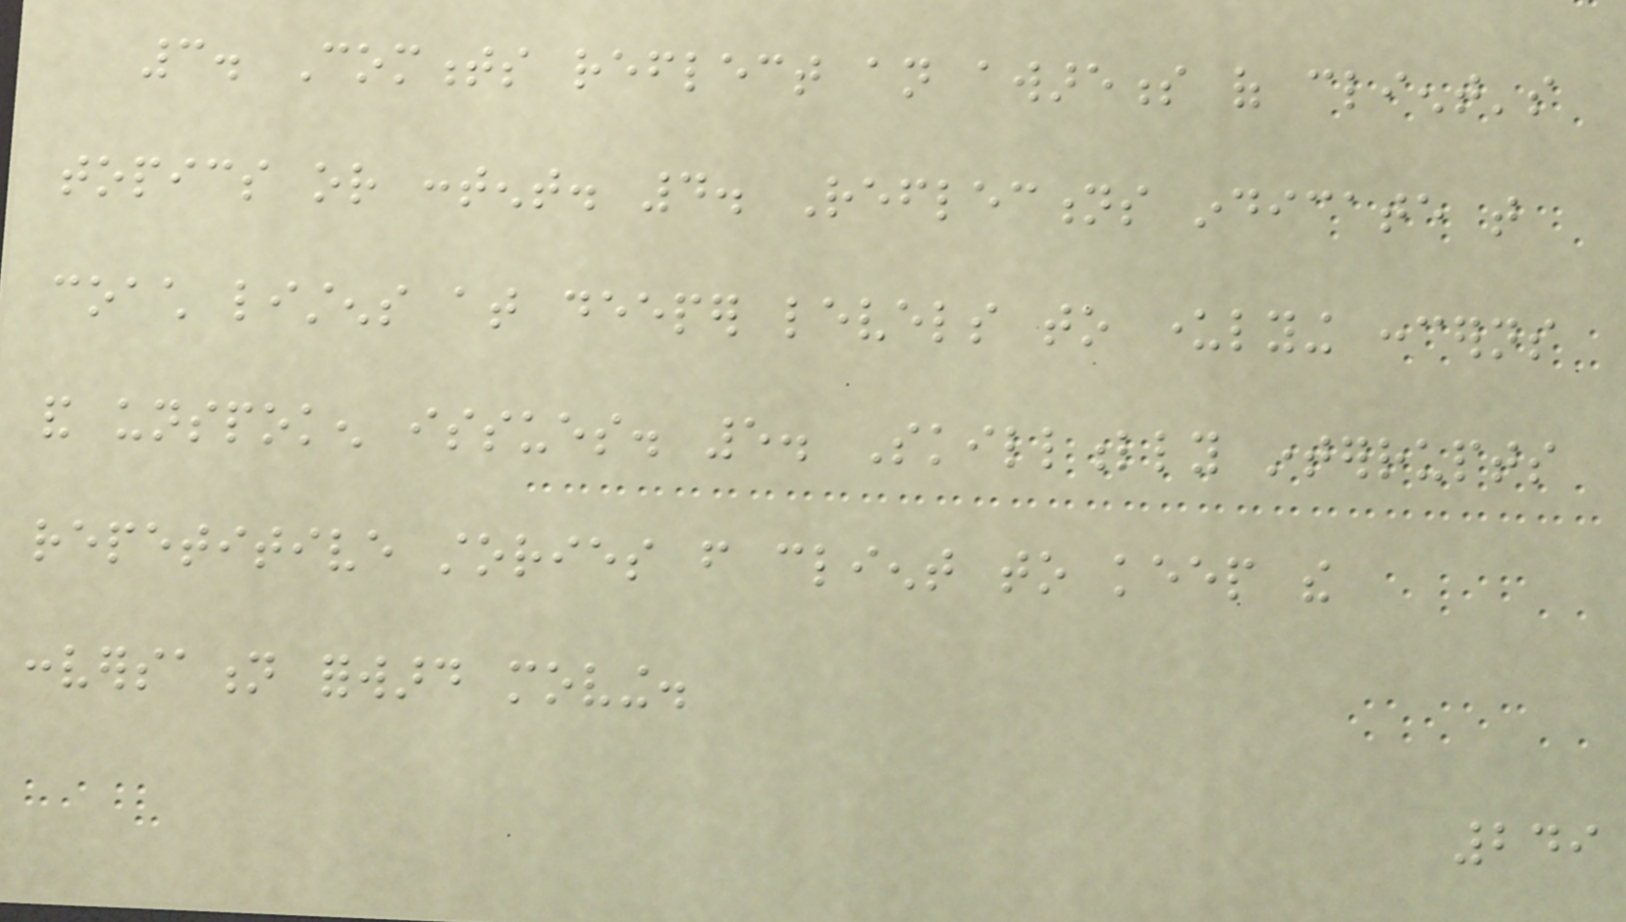3. Comments reflect an awareness of client's
topics or content. 4. Reflections indicate that
coach listens at deeper levels to underlying concerns
and unspoken issues. 5. Skillfully interrupts
repetitive stories from client to keep the
conversation forward moving.
249
